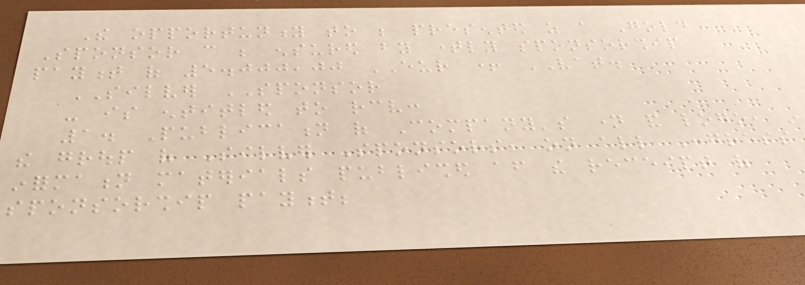The opportunity to be presented as a Gold
Sponsor can be ensured by timely sponsorship
payment of 5.000,00 EUR + VAT.
SILVER SPONSOR
- is entitled to receive:
1. Publication of Company's name and logo, in
the group of Silver Sponsors, on all Congress
information materials published after the receipt of
sponsorship payment;
